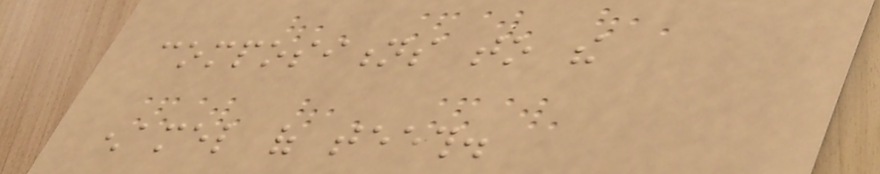compositions to the
enamel of teeth.
